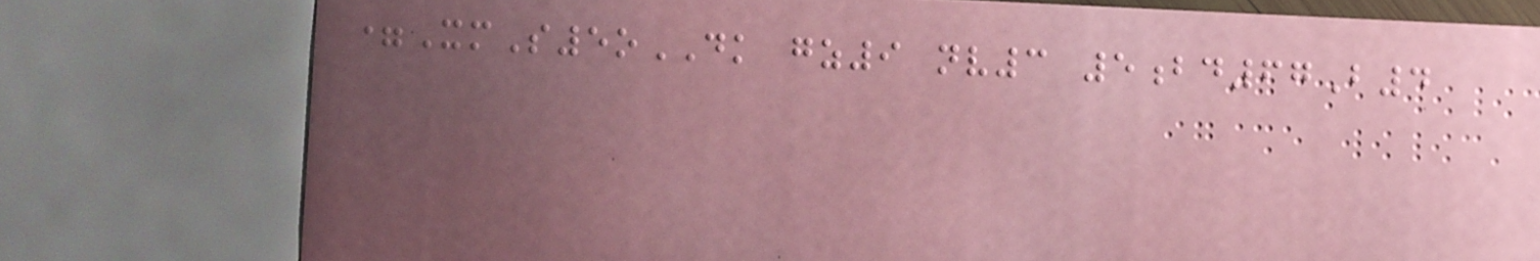=XmS5oDK gz9 nv3 5bd67B4
